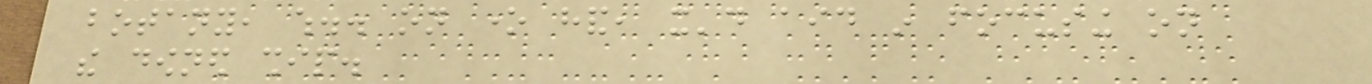botany, which.. on one hand, it'd aid in focusing on
the downed ship.
